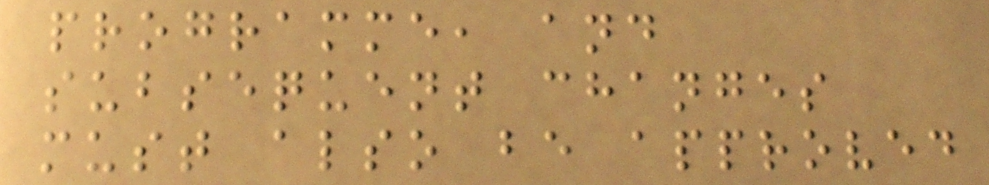programme, and
subsequent changes
must also be approved
